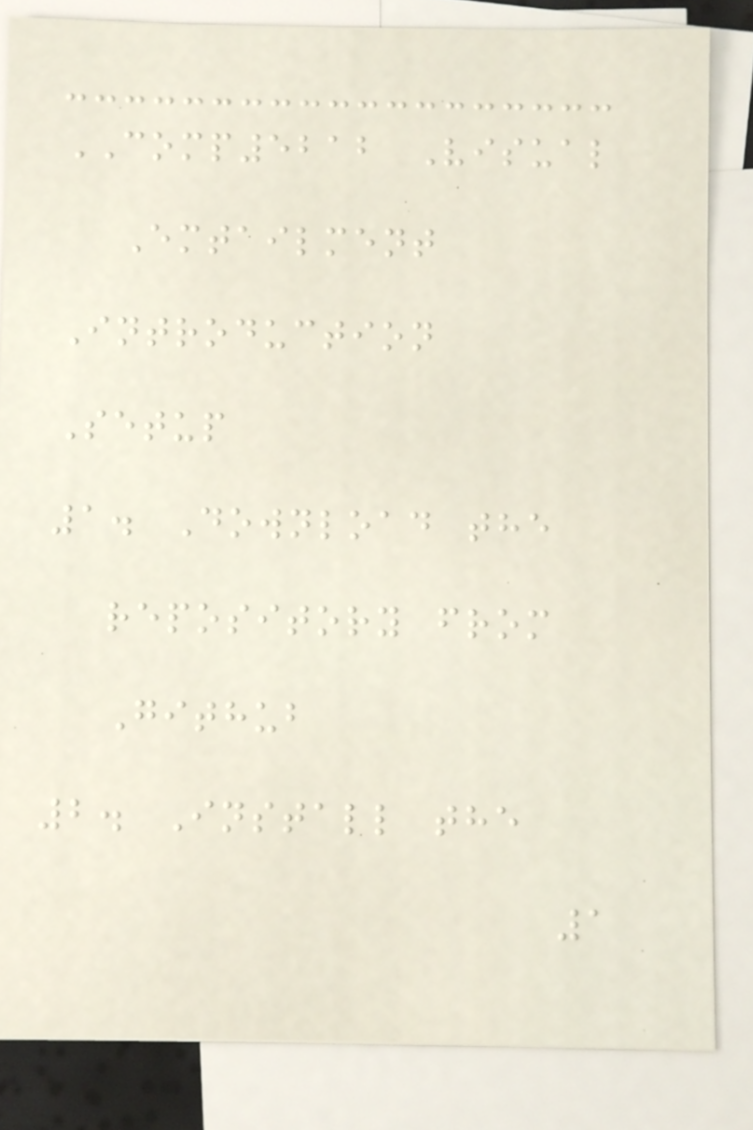COMP5212 Visual
Emtailment
Introduction
Setup
1. Download the
repository from
Github
2. Install the
1
